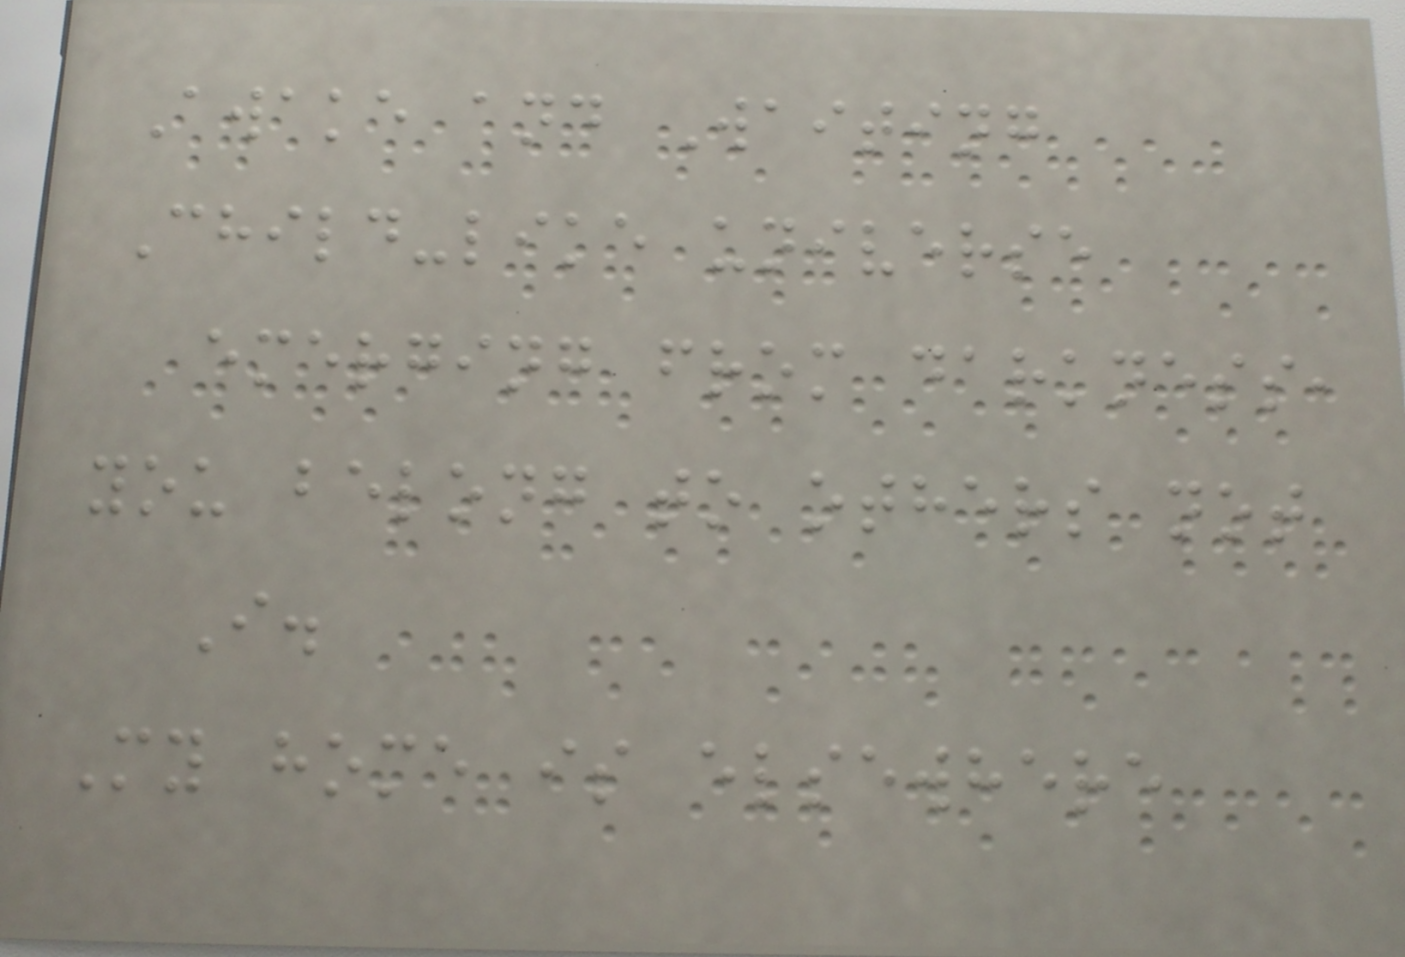Awake and Waiting
Child-like universe
emerging from darkness,
you belong to others not
I.
My home is elsewhere
